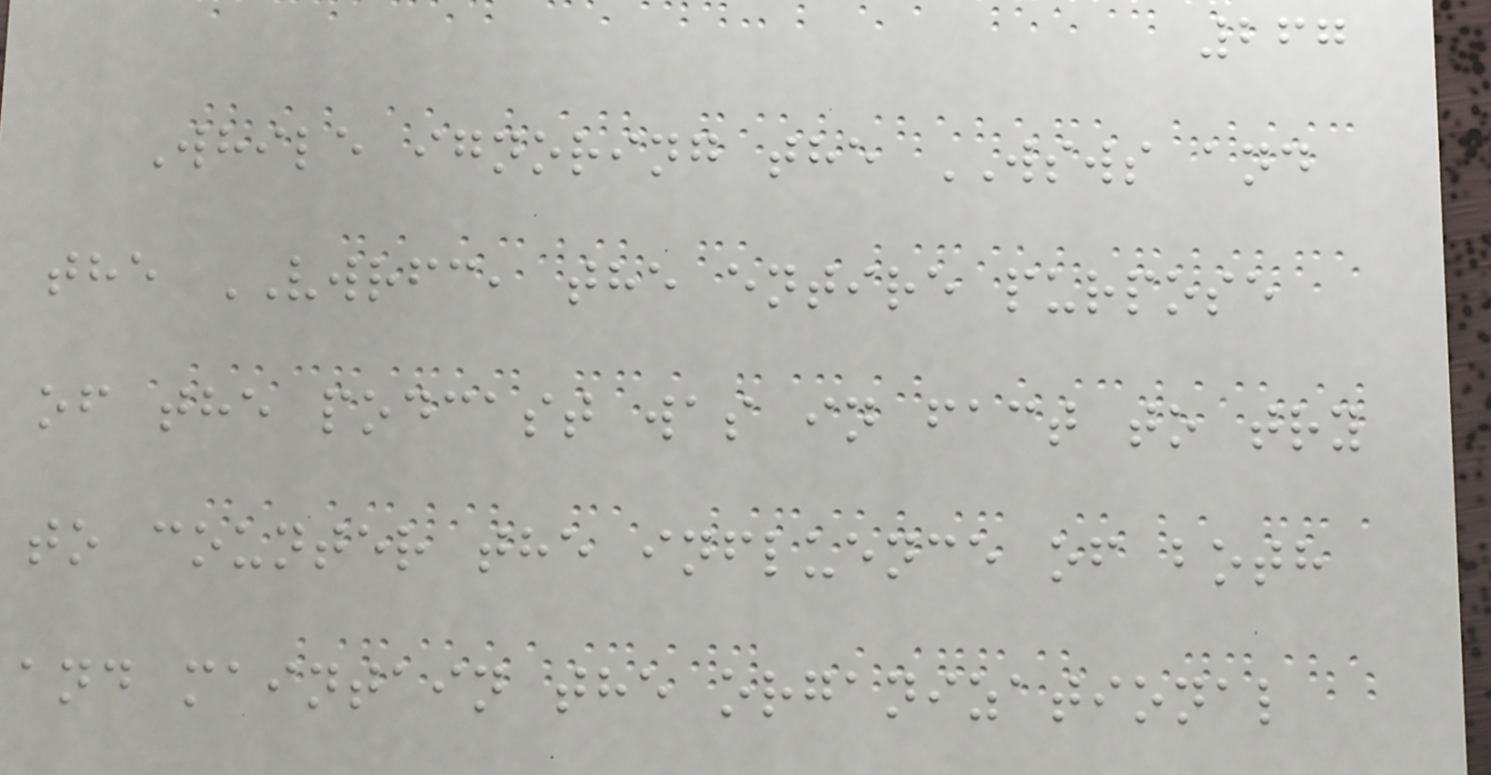267
While ignoring the WSWS and
the VWRFC, the entire purpose
of the podcast was in fact to try
to counter the influence of both
and maintain the organizational
